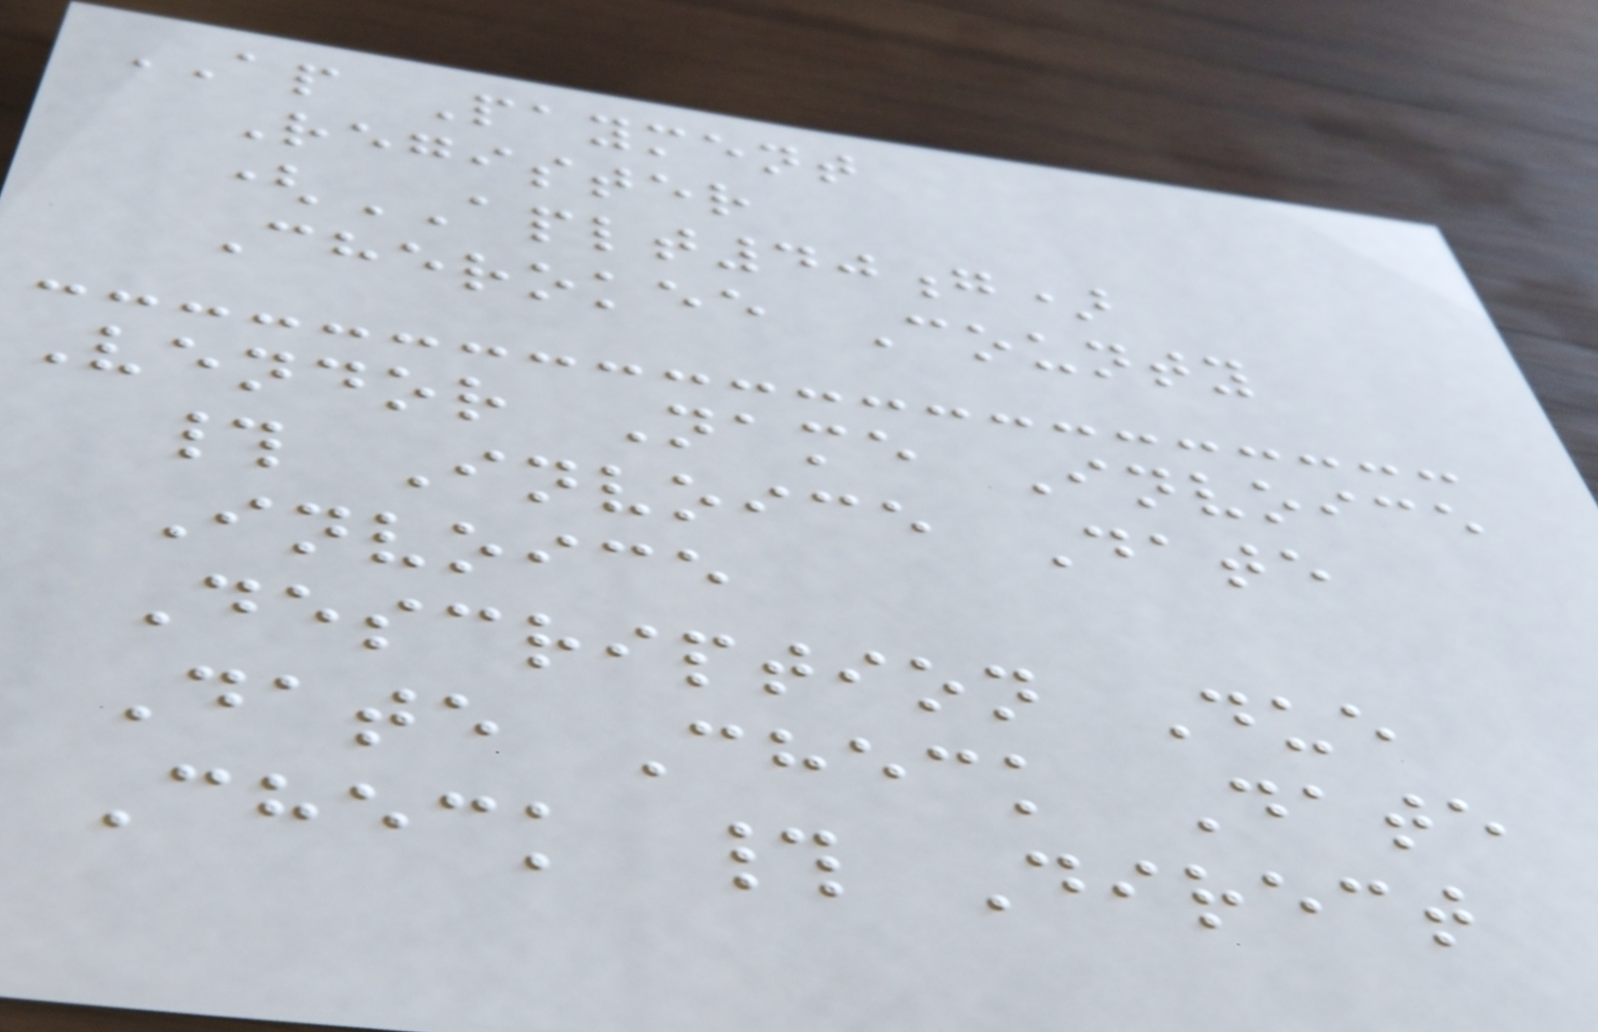AP Payment
Register
(APLT40g)
Cherokee County
Vendor Name Invoice
# Invoice Date
Invoice
Description Due
Date Check Date
Check # Direct
